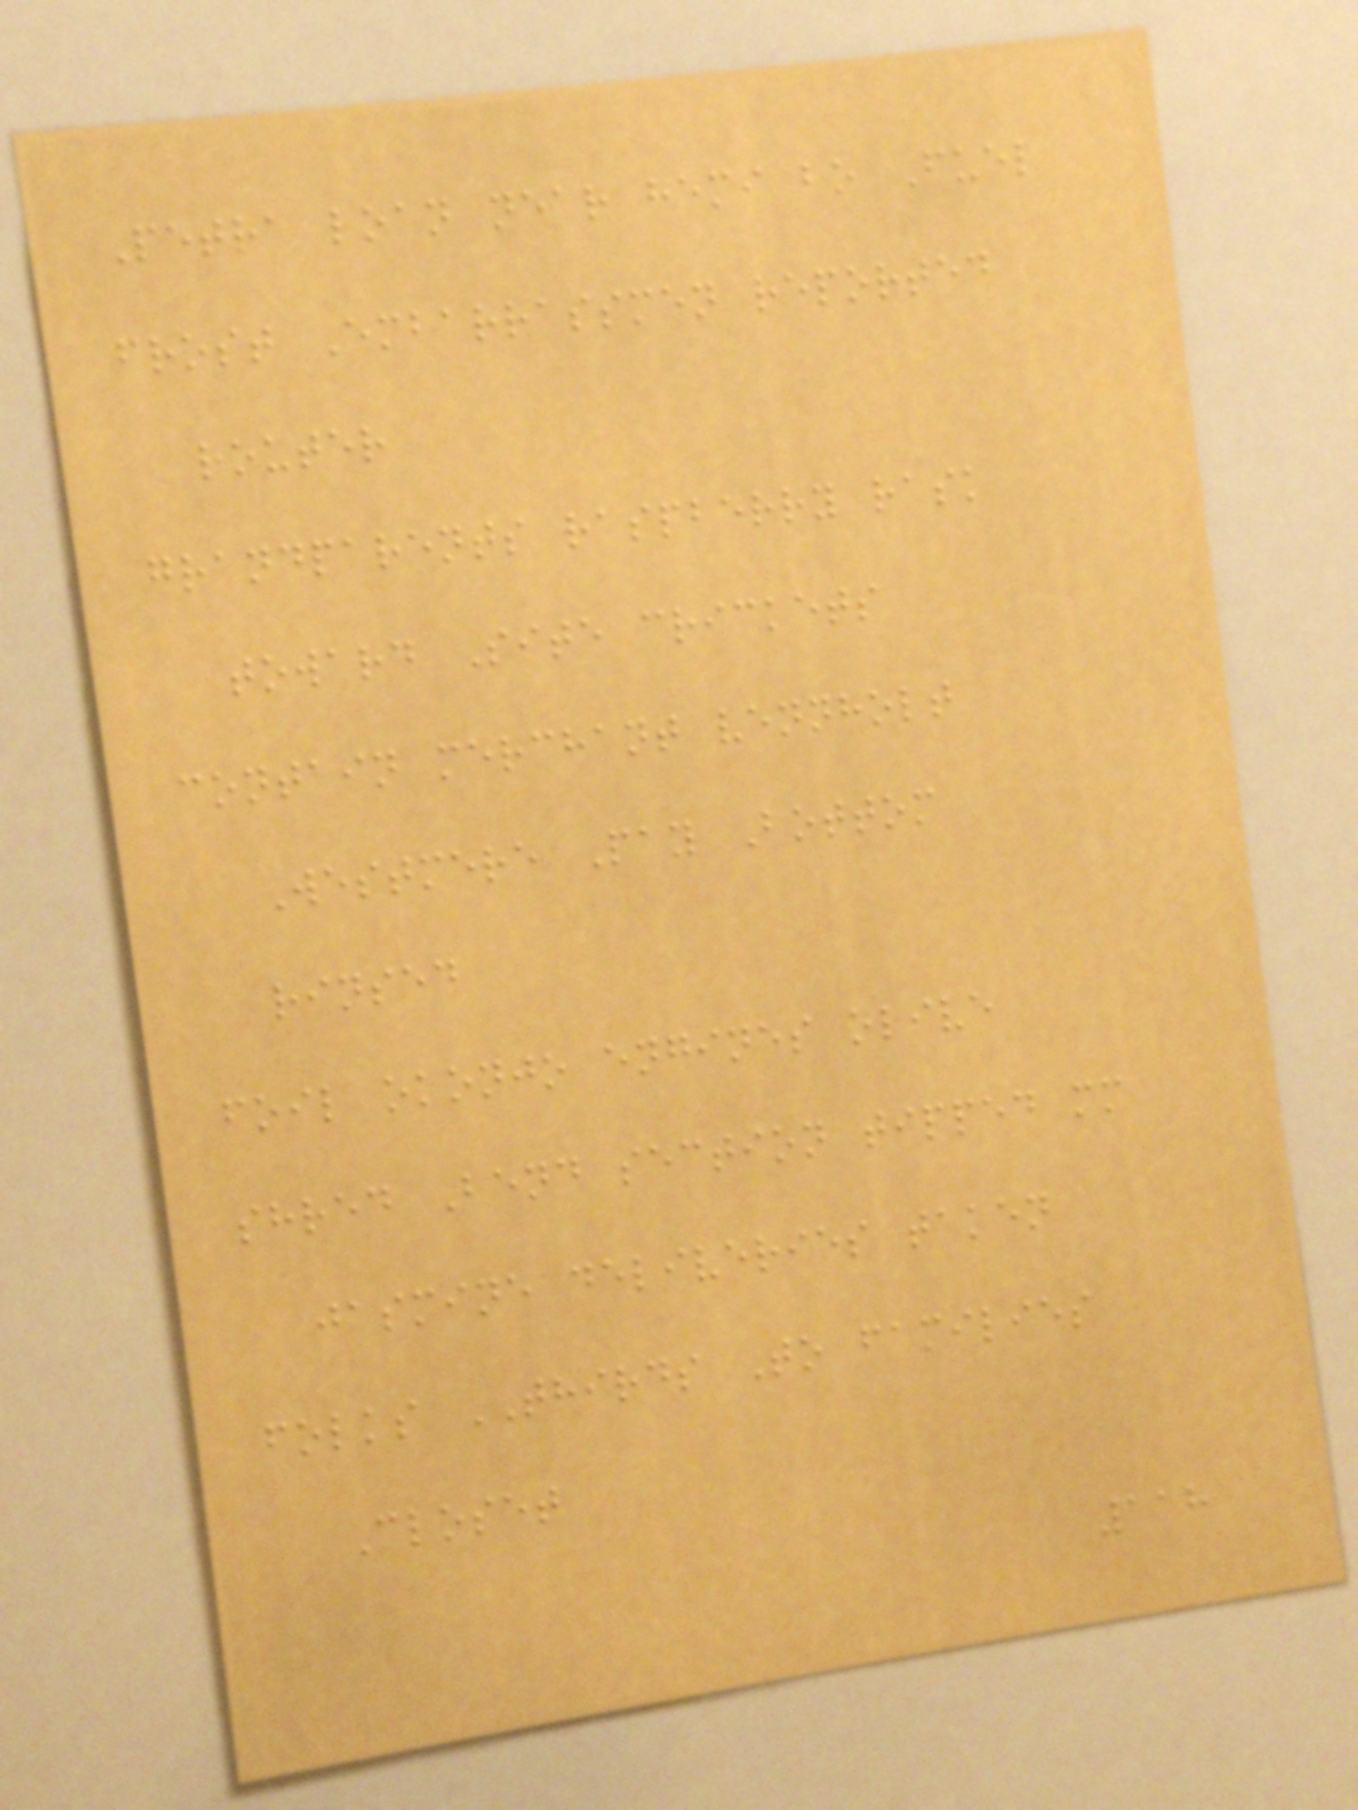Petra loan near hemi bo Fuel
frost Embarrassmen reported
router
grandparents raspberry rask
toward Site crickets
contain merchant vennholt
Westmere Pay Bottom
rinsed
foil okonjo engines olive
shred Bend section tipped mm
jasmine deliveries taken
folks THIRDS To families
Closet
118
